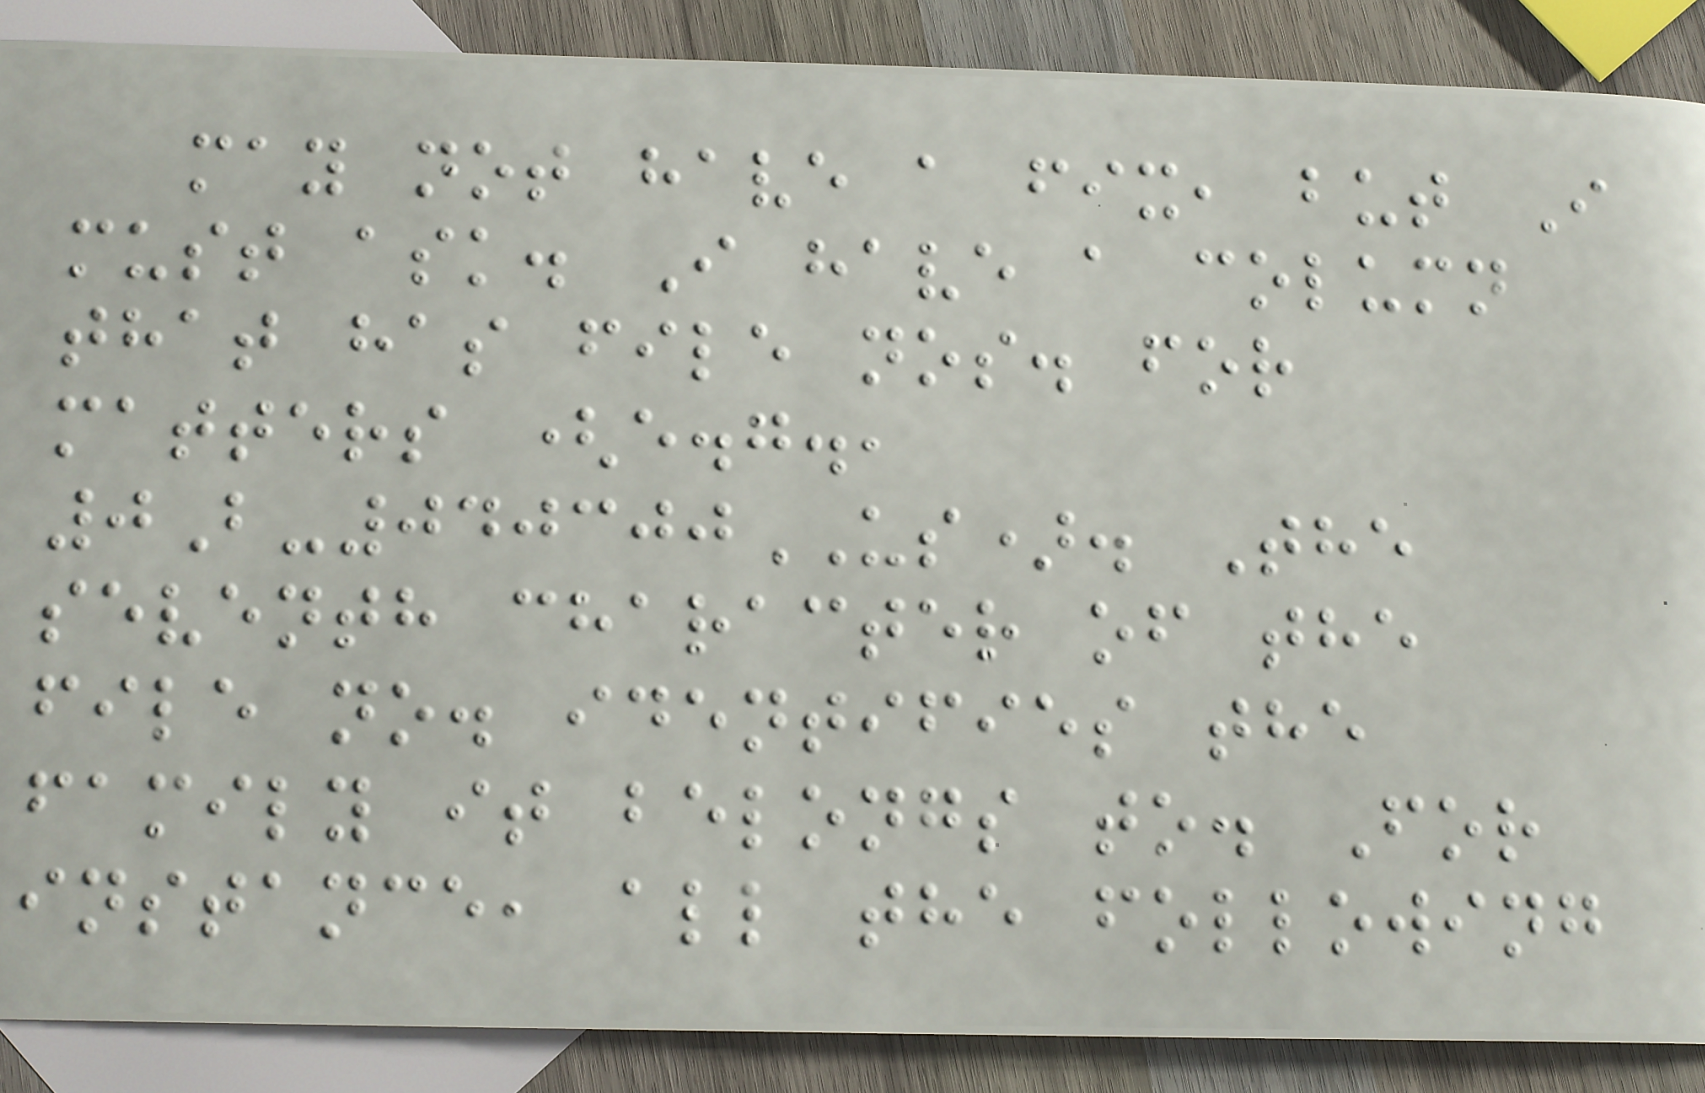may not have a fix, but I
must ask. I have a column
that has file nos. for
matters (e.g.,
0B-040300US). The
seventh character of the
file no. identifies the
family it belongs to. For
instance, all the following
